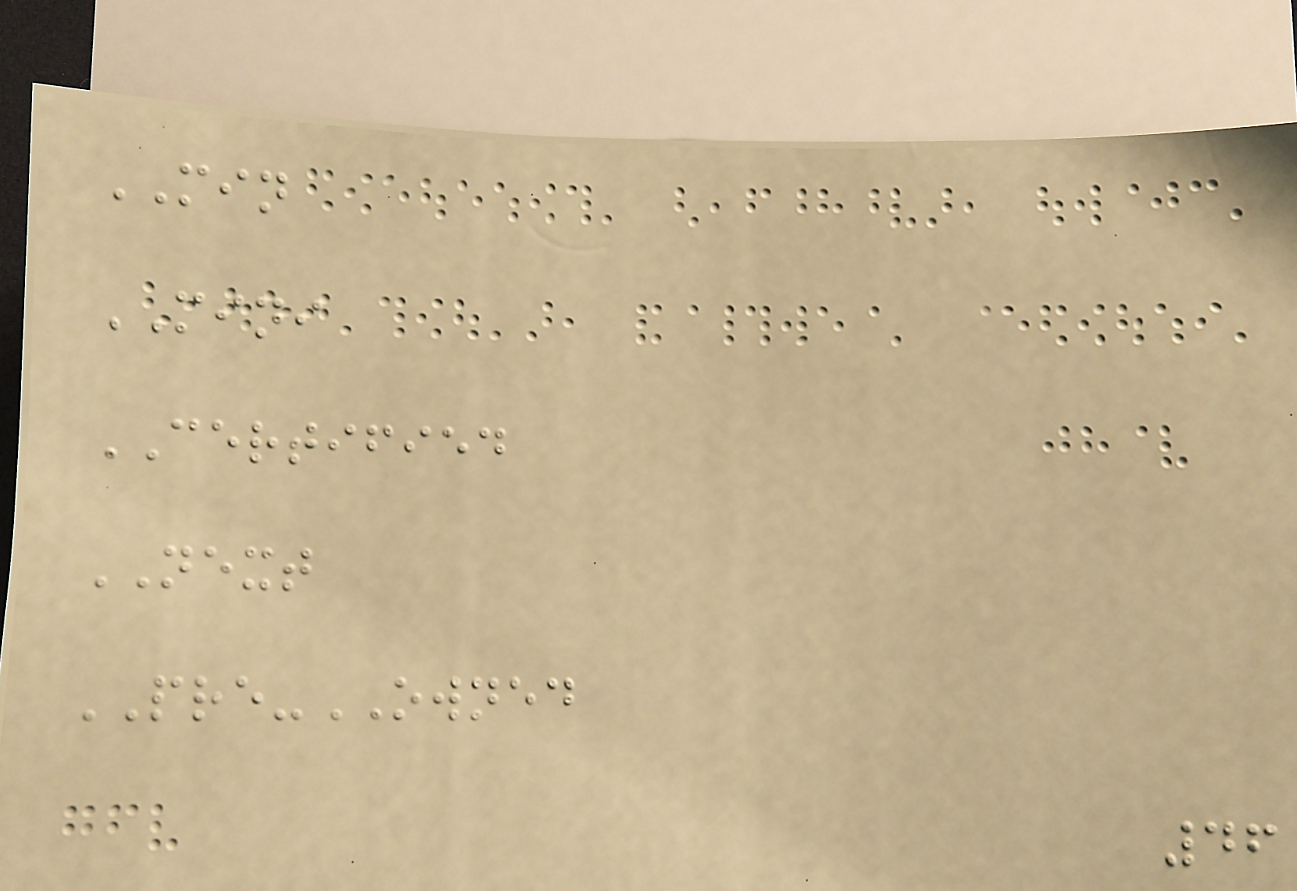MIN
MINI
CERTIFIED
NEXT
PRE-OWNED
46
